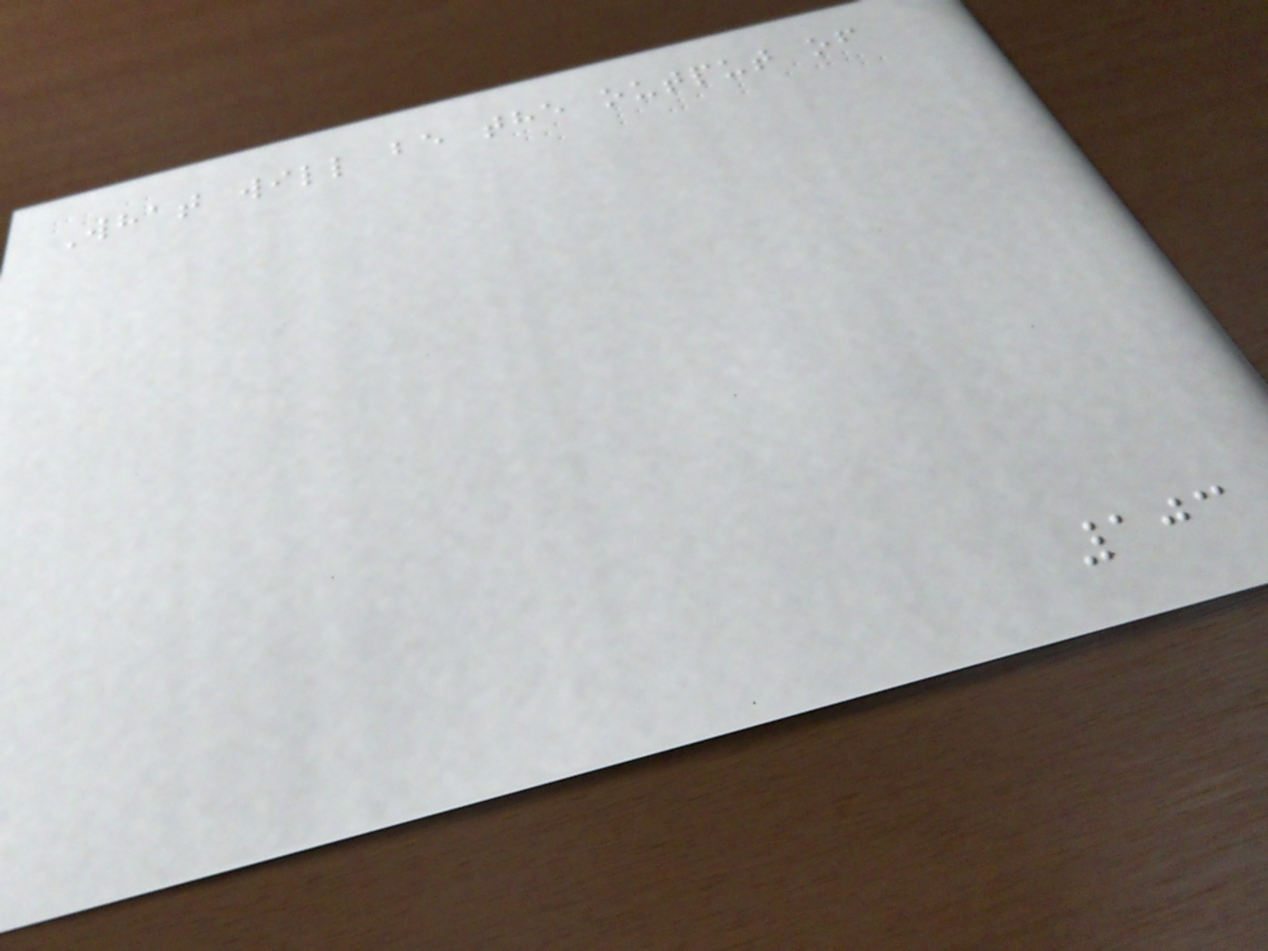What will be the output of
103
